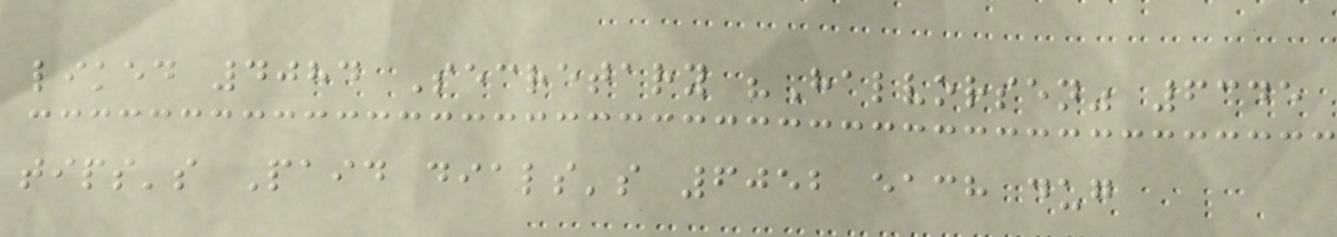liked 4084 Secretary "Halvorsen" 6345
tips's Paid dials's 6052 each dug
